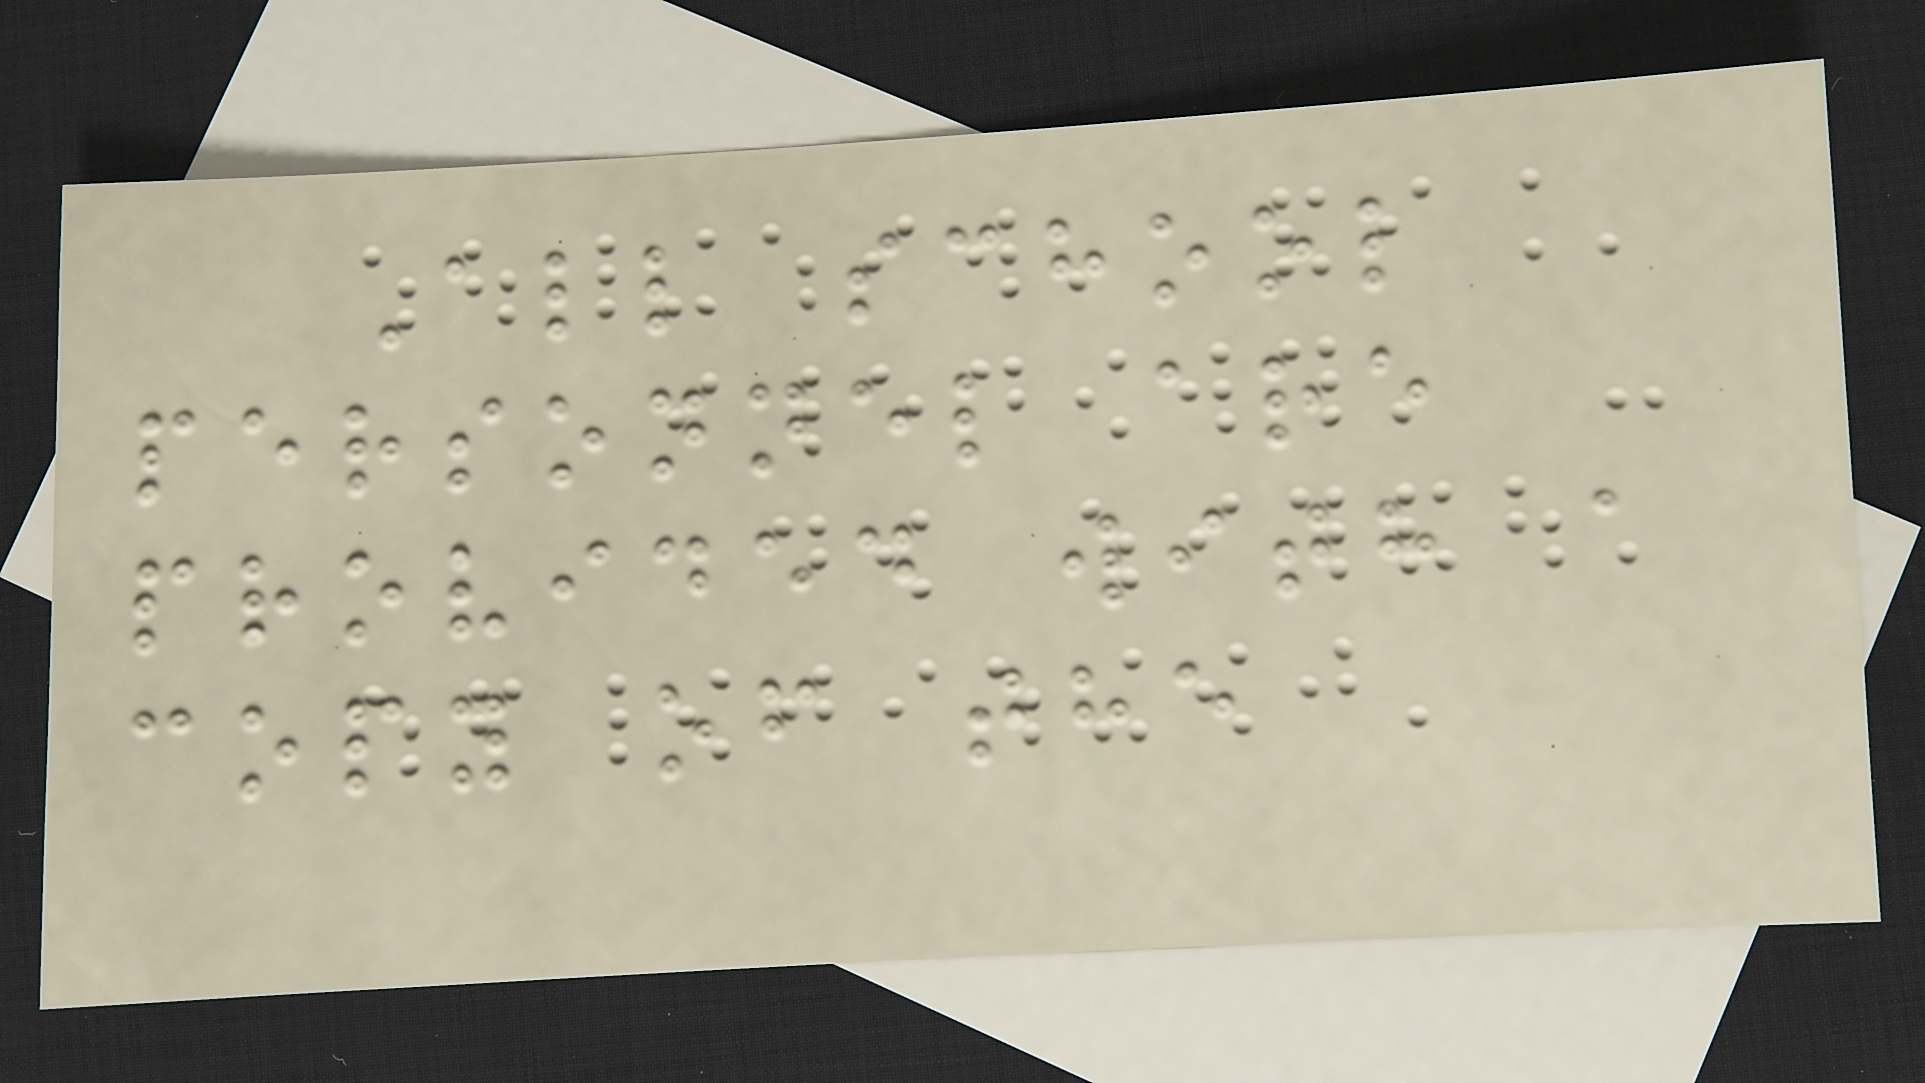All school
personnel are
provided with a
copy of the
